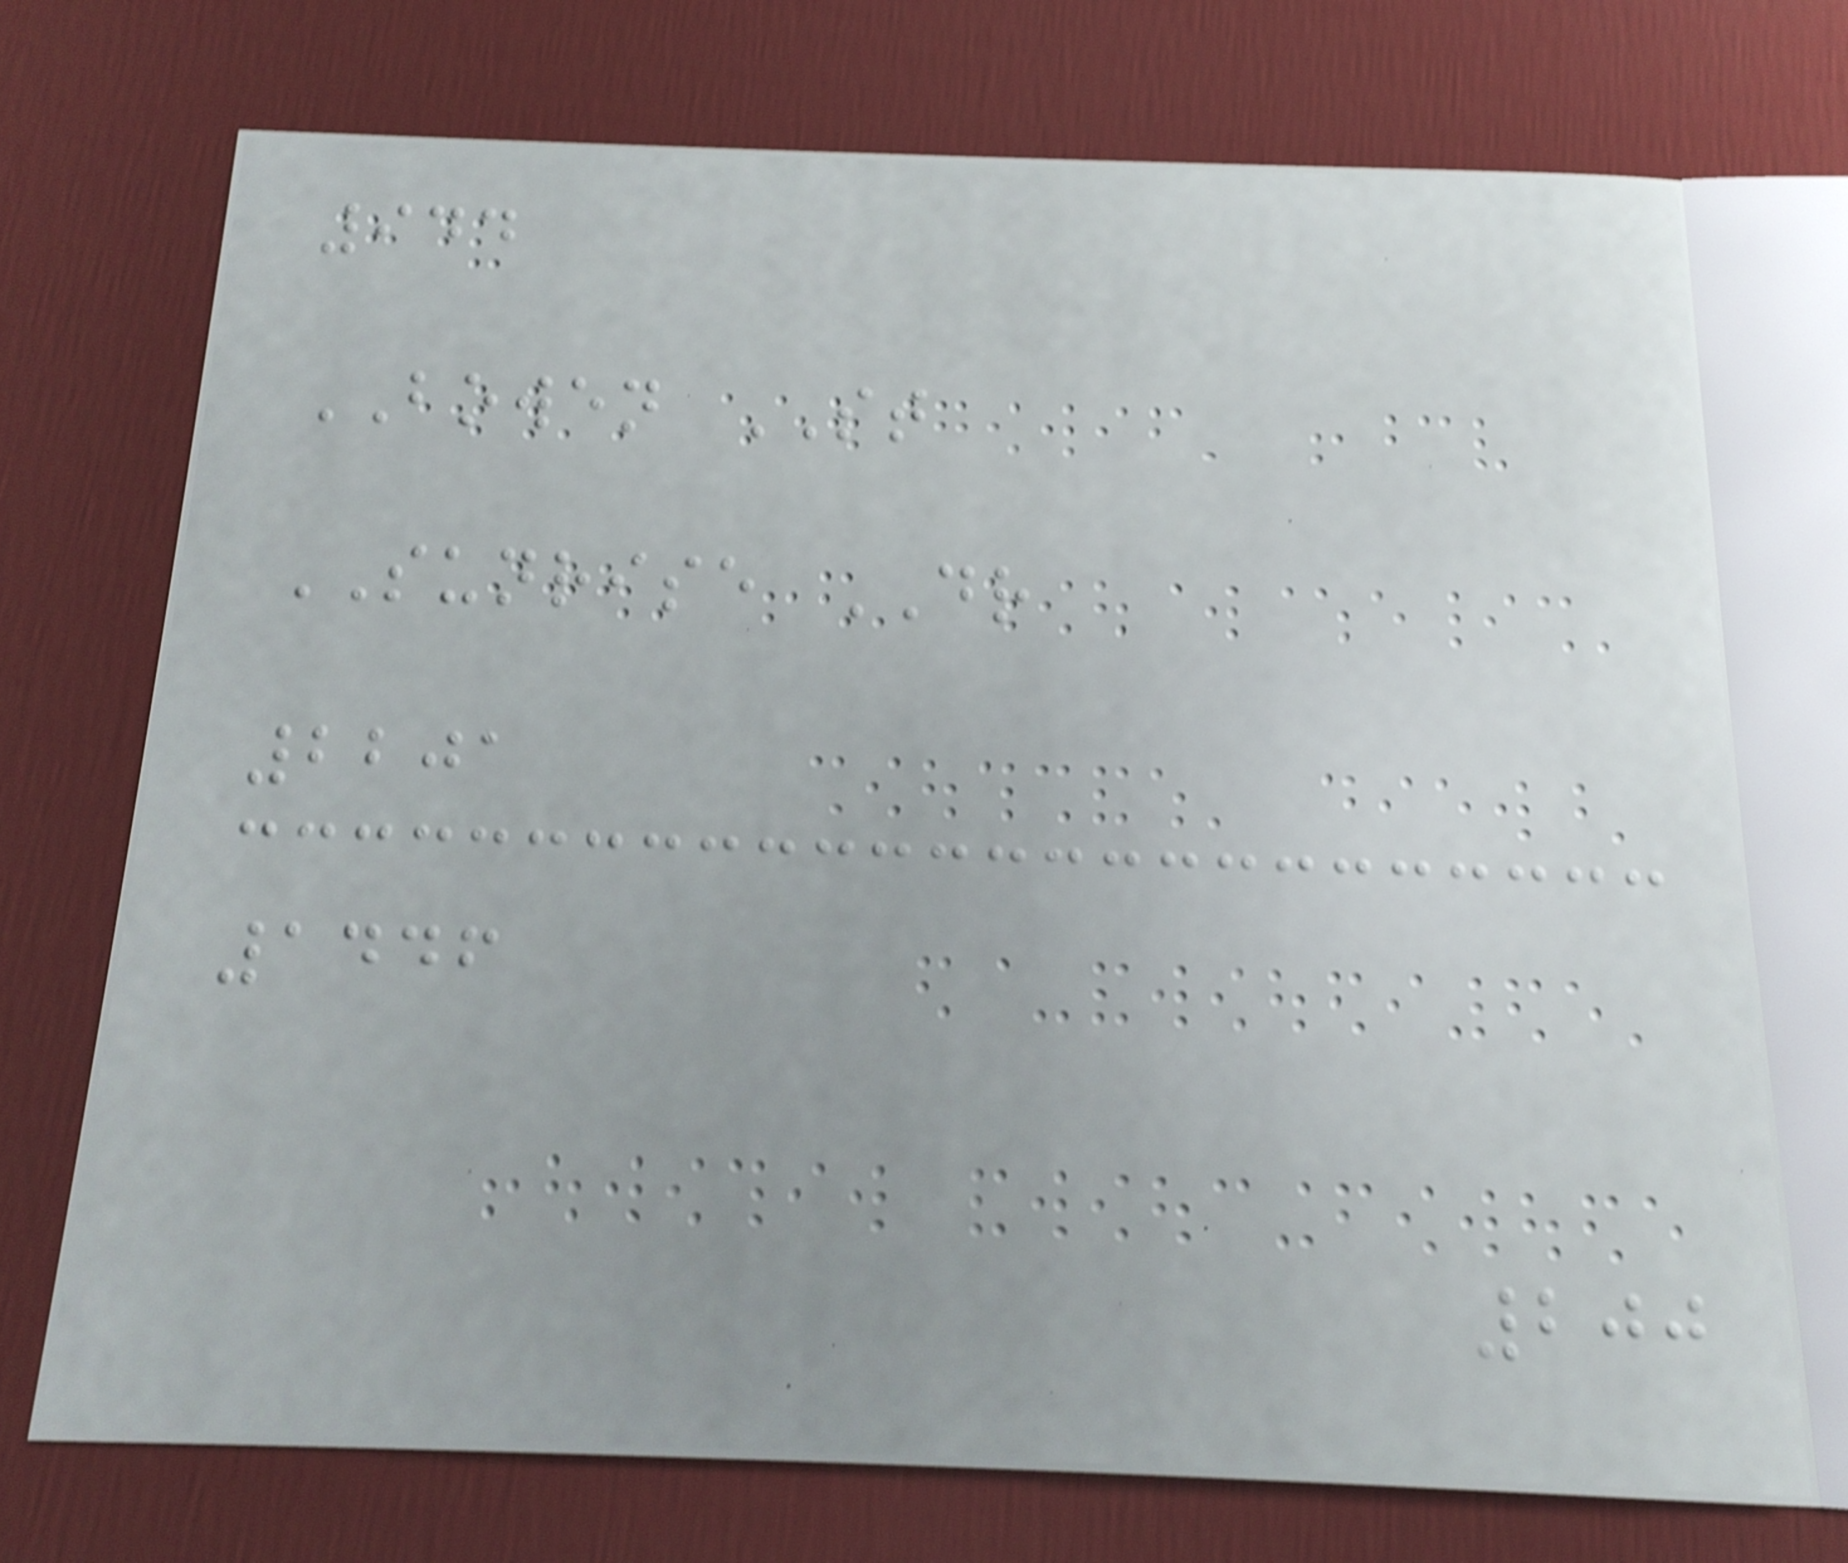944
BOWEN ST
SUNRISE DR
2201
1446
200
